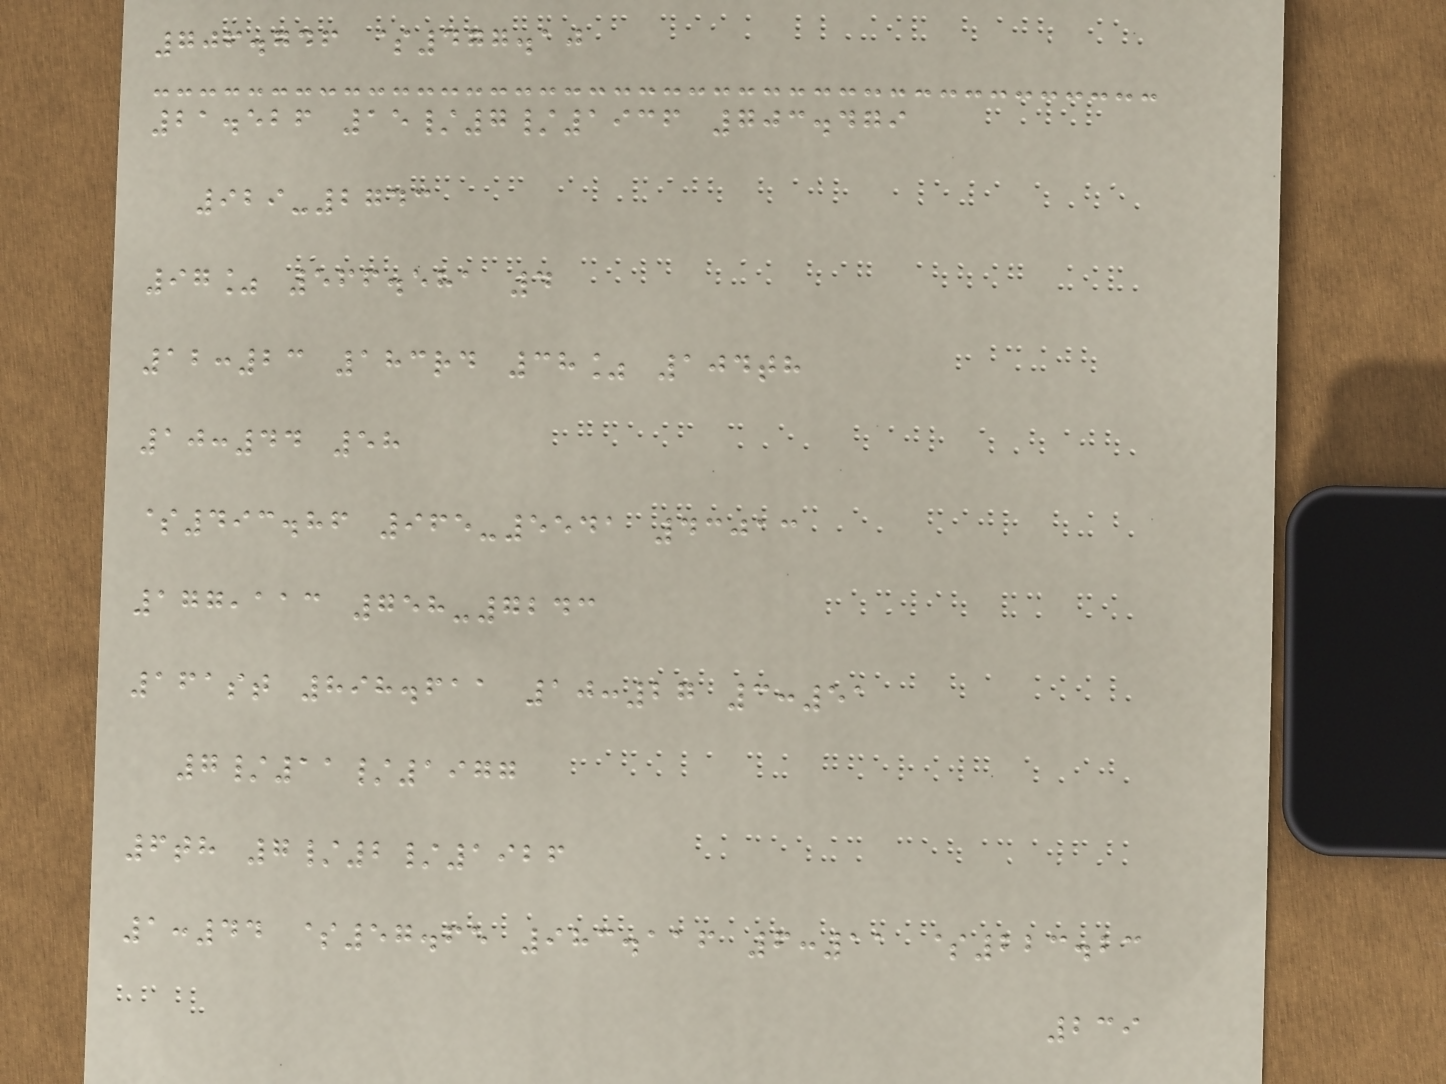706.746 $477.10
21.526 15/7/1936 703.479
929-2743
97% 566.581 4
12:23 183rd 38% 104th
10:44 58
$493.86 965-5541 43013
177,113 758-7243
161st 898.611 10:27 3:51
7/11/1977
6th 7/2/1926
1:44 $57.65 983.116 6:11 $223.23
239
